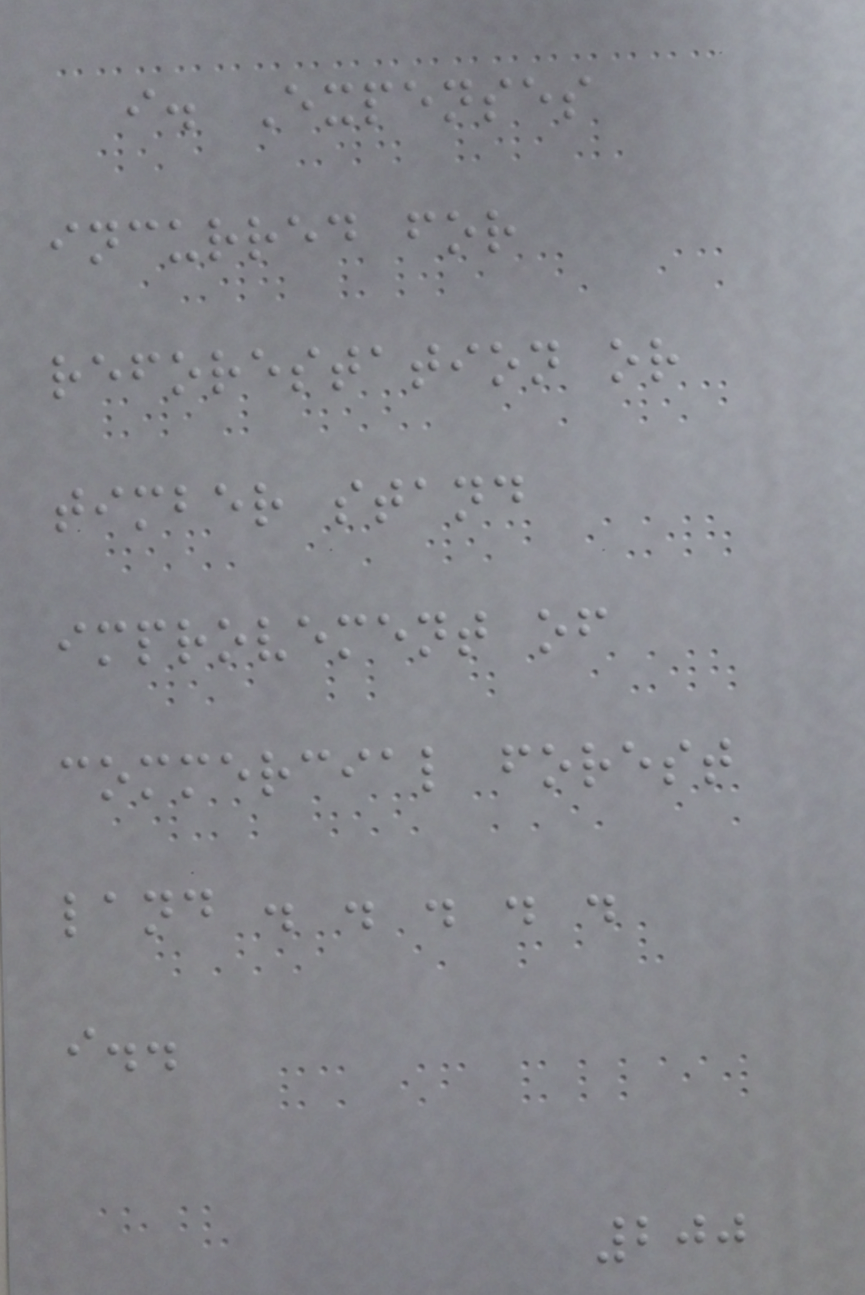i. Expenses
incurred for
reforestation or
timber stand
improvement of
commercial forest
land . . . . .
i..
200
